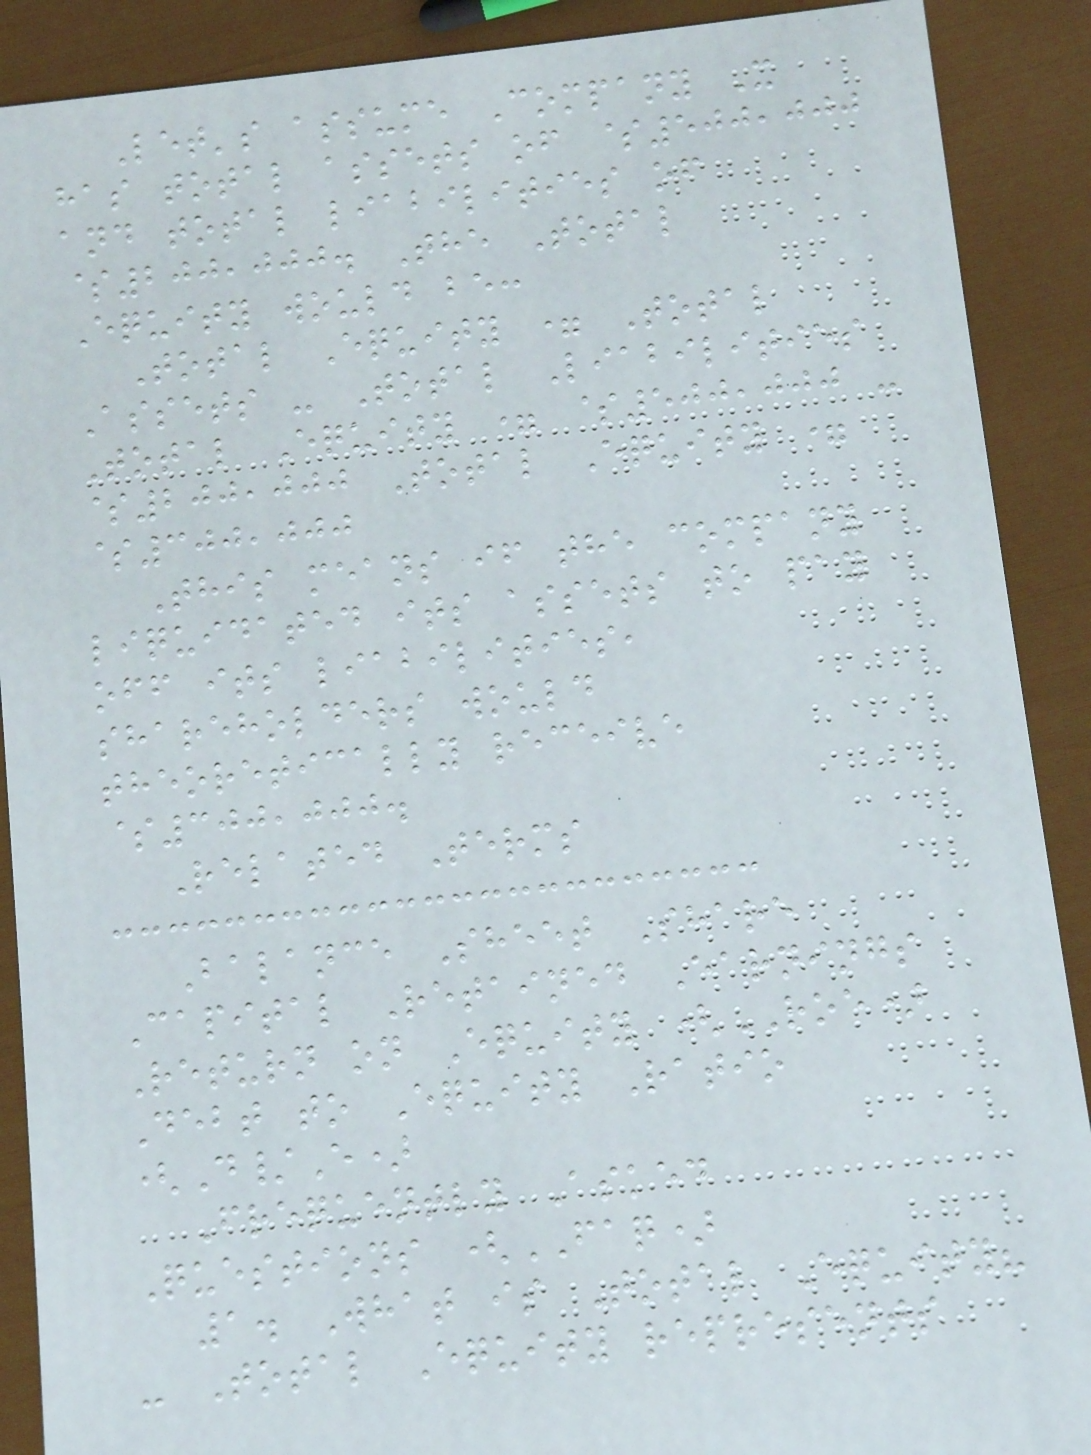Let's assume Company X
has total assets of $500,000
and total liabilities of
$200,000. The Total
Equity would be:
Total Equity = Total
Assets - Total Liabilities
Total Equity = $500,000 -
$200,000 Total Equity =
$300,000
This means if the company
liquidated its assets to pay
off its liabilities,
shareholders would
theoretically receive
$300,000.
Related Terms
Balance Sheet Share
Capital Retained Earnings
Return on Equity (ROE)
Debt to Equity Ratio
(D/E)
Frequently Asked
Questions (FAQ)
1. What is Total Equity?
- Total Equity represents
